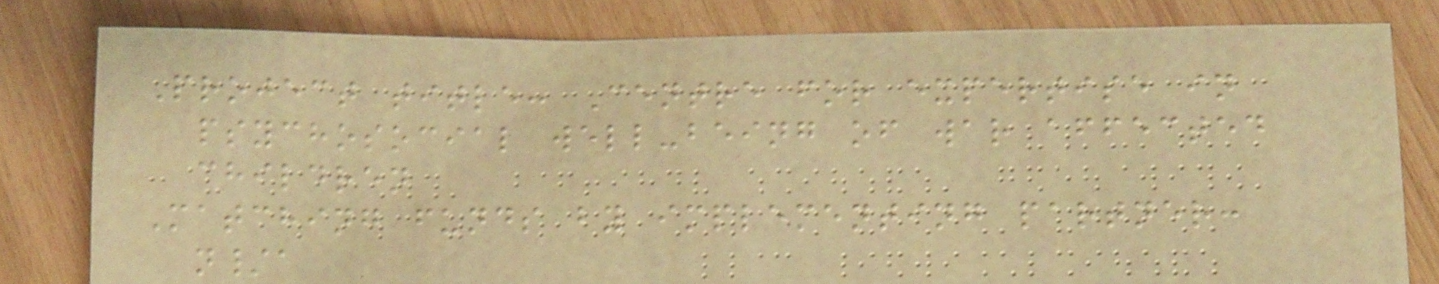Project title: Centre for expertise in
psychosocial well-being of war affected
children
Matching funds by implementing partner:
n/a
